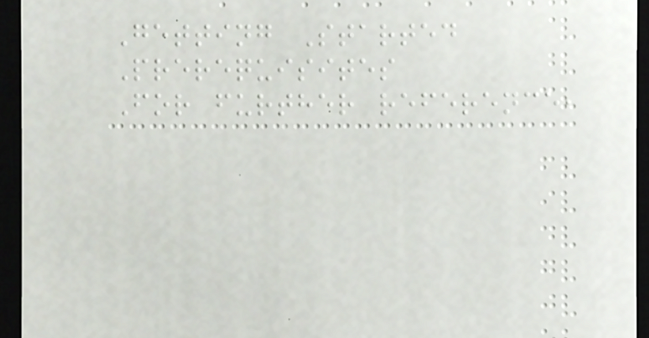Getting Started
Prerequisites
For further reference,
